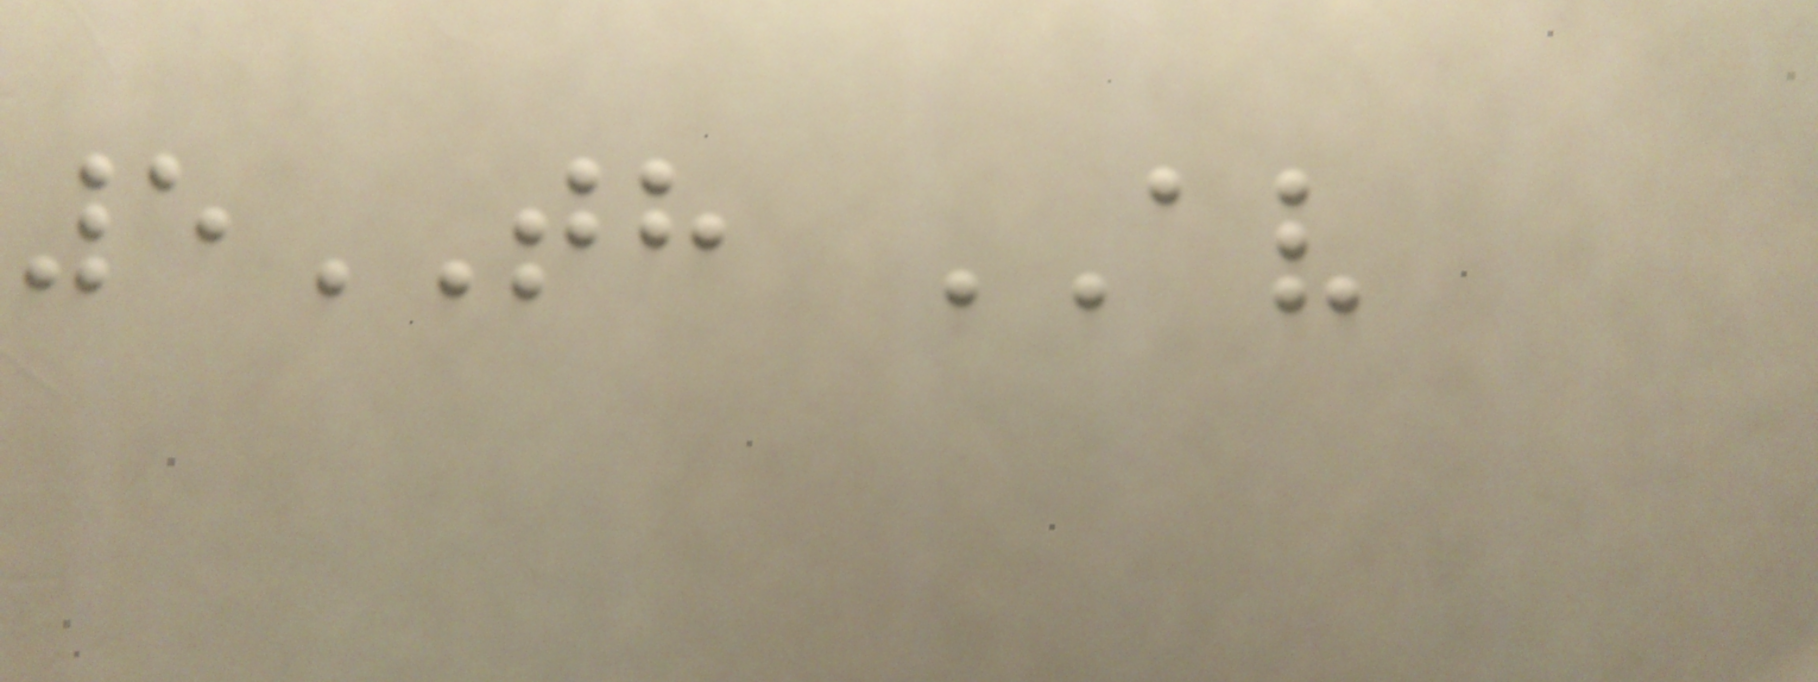5TH AV
